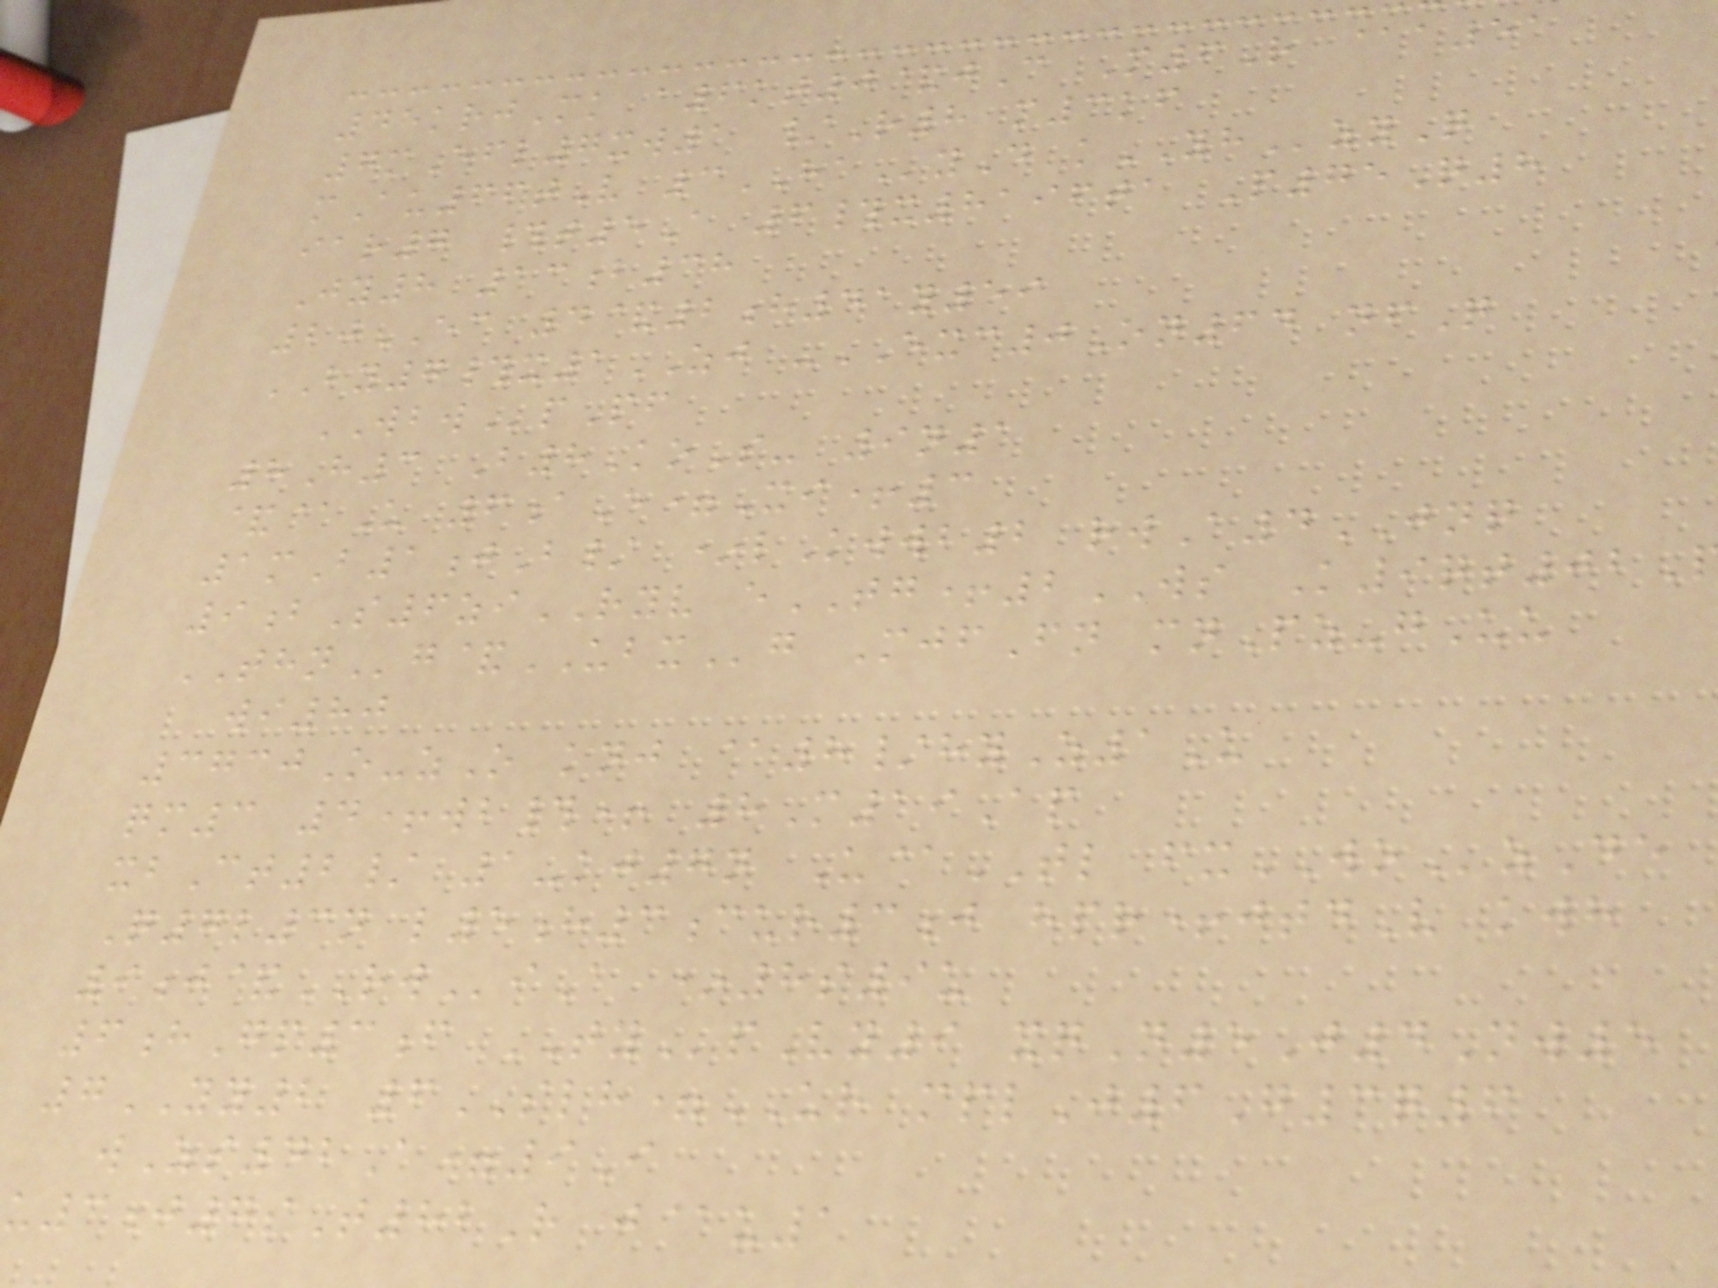45krjMk a6kt0&jC M6R @a51
7mEfl7xw1 /R8 m3kf
mAu66tV 3HAyD kYHzyQ
iar7 #t5A 6#x8196ta P75Q8
Jy8 13b38
20EC 4&2h41y59
BY7#x1ZJ -EXC0On64 nfQ
WBWpPf
8H3 B8KoS- 9n1
&@U 6aE=Xi+3
1mB1jB/ *lKwwb2 rwA4JNQ
9bS6ziRYV eTG+2WS K9qt02
THNg&UBXg MjfFn mnPz-gUu
wi80
3730O-zO knj @8/hyZ1U
qm3 4+wb#+ 8M19Ap
xbCt2/ 1-kj7n U@TL fxWOzDe
Q7l3n l5h3cur3j hpr+jtdV kwh
9j&RWiA *8s9u
6hGp3f TYpVy9 xqN5J4Nw5
7YY2 6SLH=UR mplJ6G3q6
wZs42A=9I
u3j7sT82R j@u1
